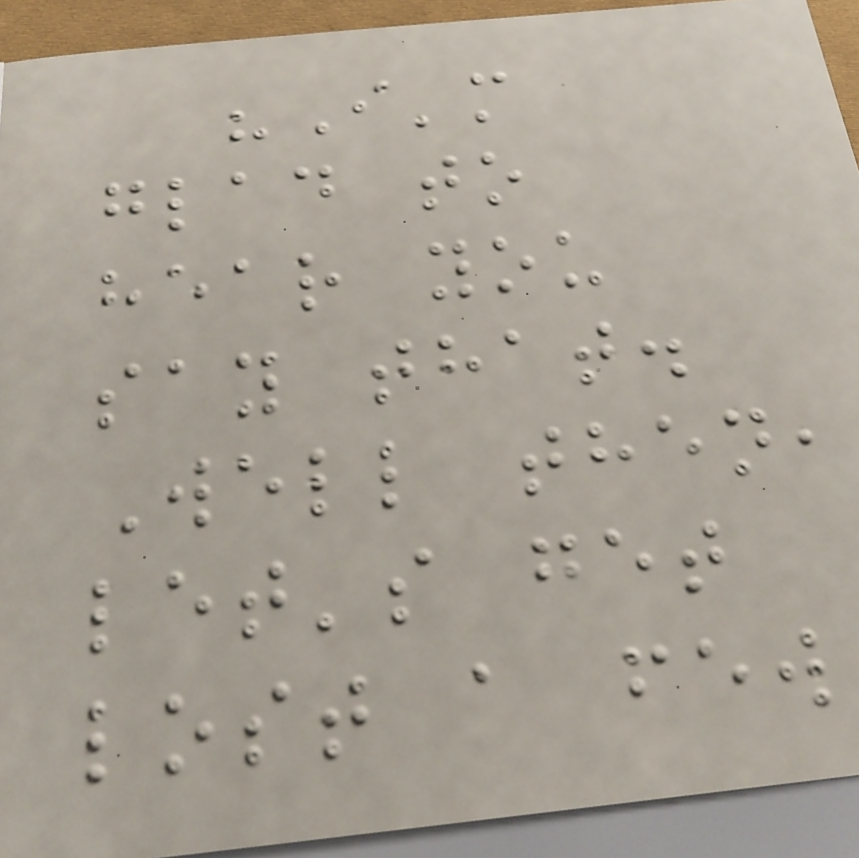"I'm
glad to
hear you
say that.
Well then,
let's get
lost a few
